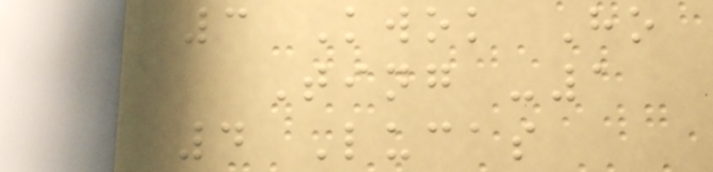3 Kwok Ho
Ting -1
4 Lucas
